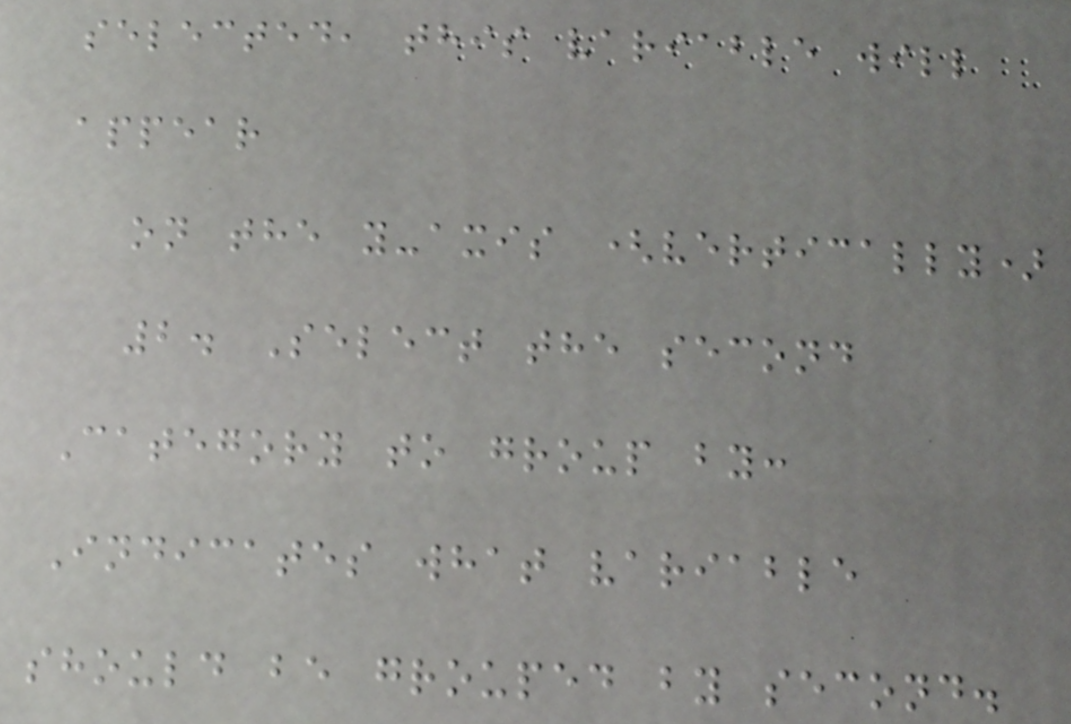selected, this variable will
appear
on the y-axis (vertically)
2. Select the second
Category to group by:
Indicates what variable
should be grouped by second.
